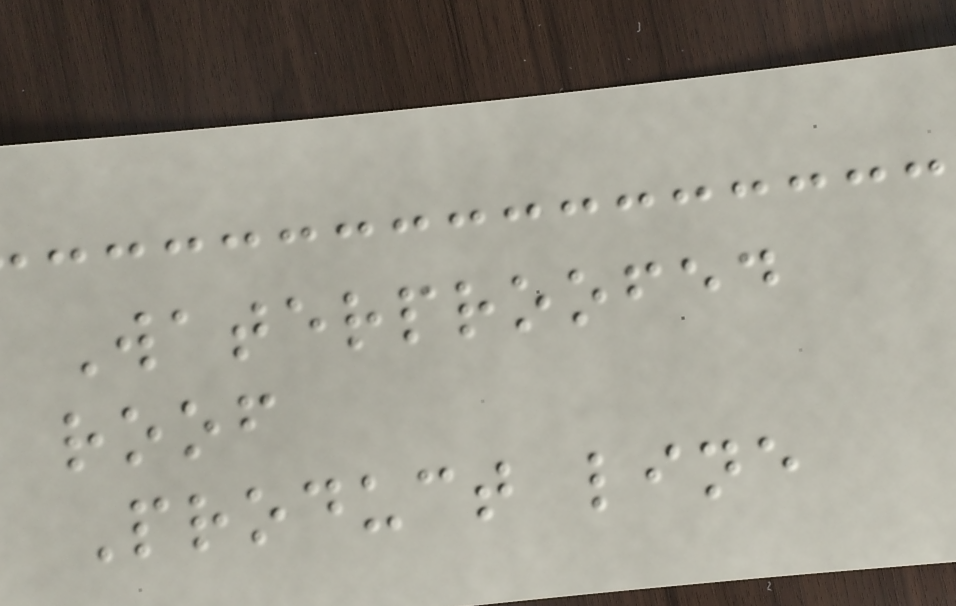Waterproofed
roof
Product line
